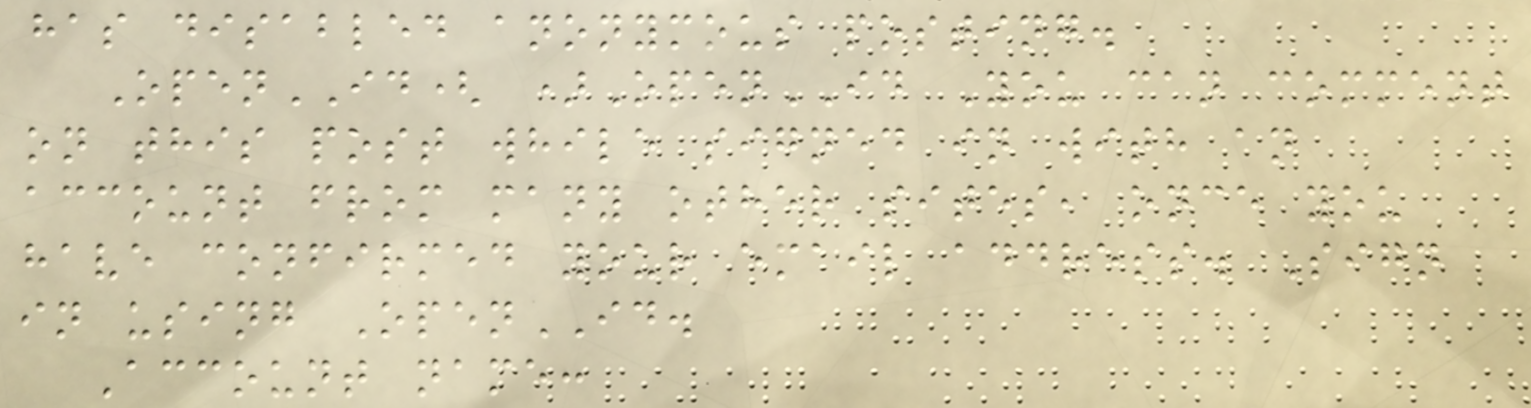has disabled anonymous posting.
OpenID( )OpenID You can comment
on this post while signed in with an
account from many other sites, once you
have confirmed your email address. Sign
in using OpenID.
Account name:
